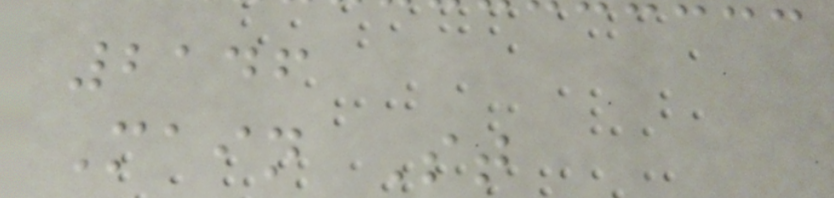2146
Main St
